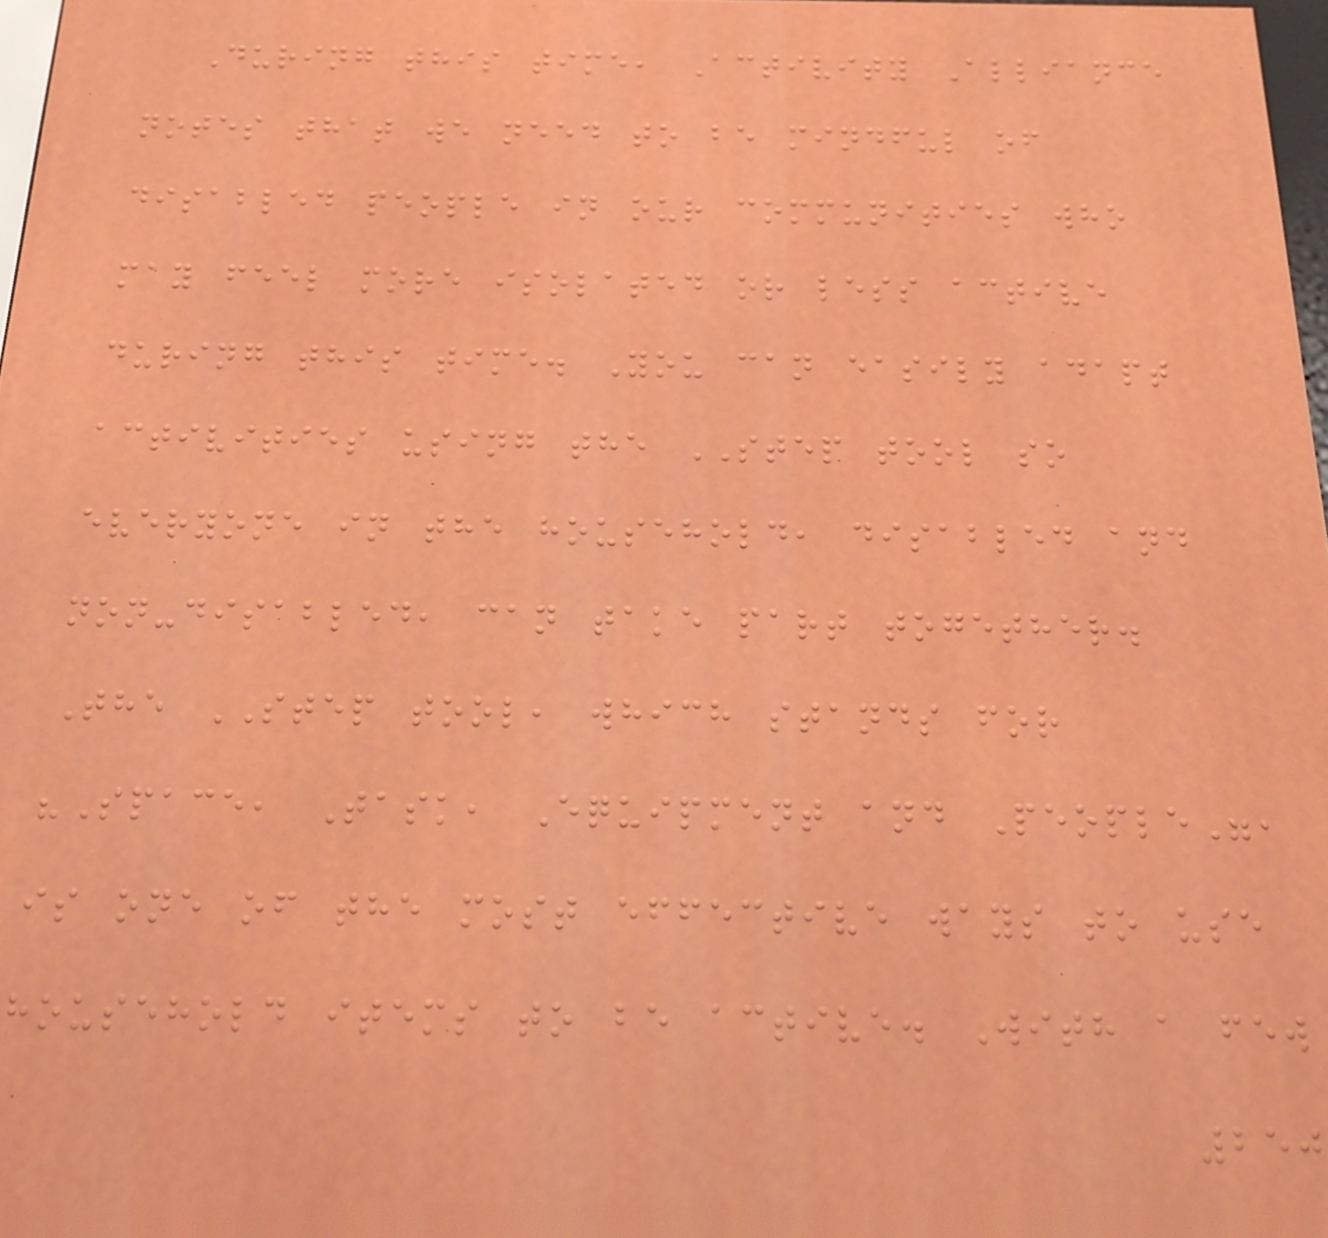During this time, Activity Alliance
notes that we need to be mindful of
disabled people in our communities who
may feel more isolated or less active
during this time. You can easily adapt
activities using the STEP tool so
everyone in the household, disabled and
non-disabled, can take part together.
The STEP tool, which stands for
"Space, Task, Equipment and People",
is one of the most effective ways to use
household items to be active. With a few
250
